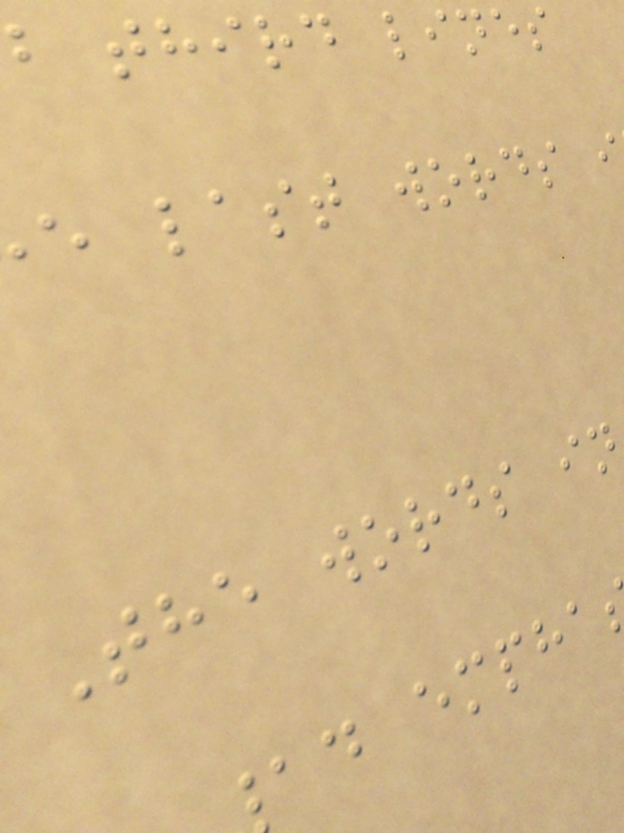third lines
e last words
The words in
ad empha
